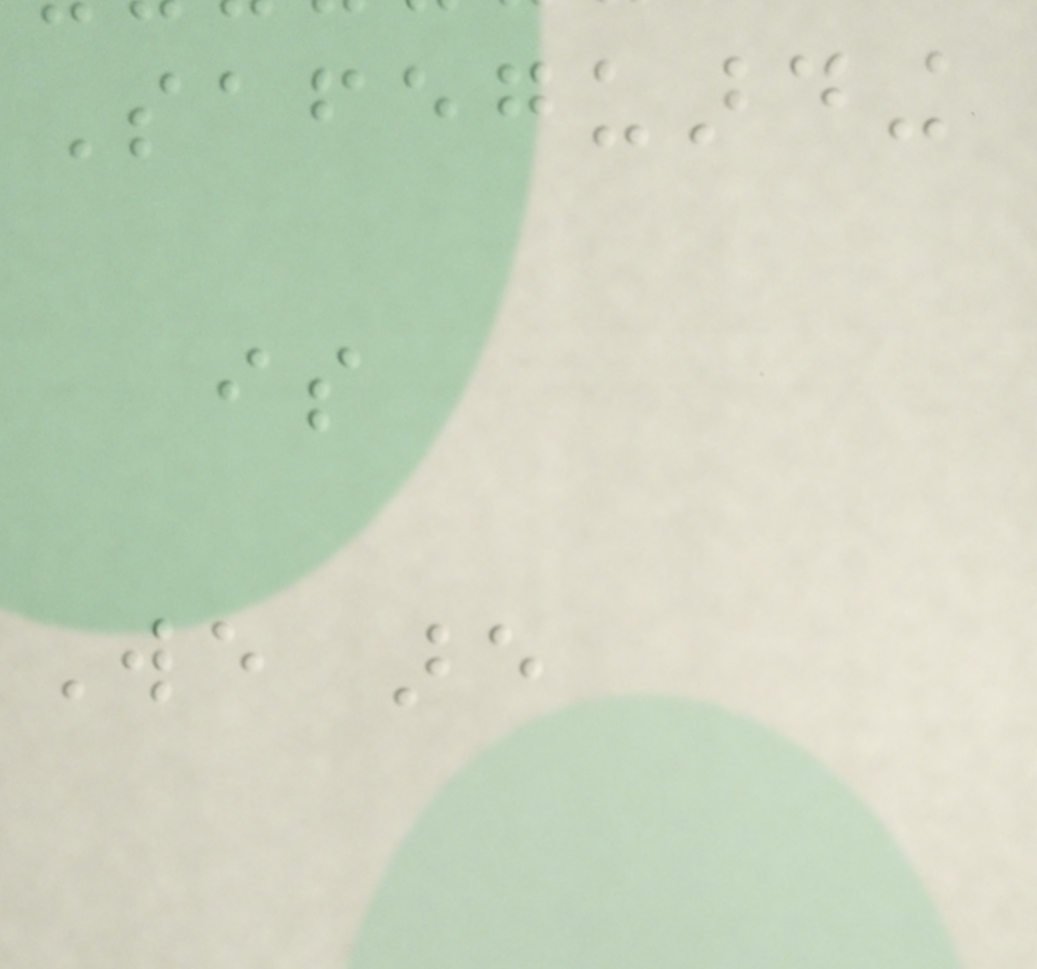Safeguarding
is
We are
